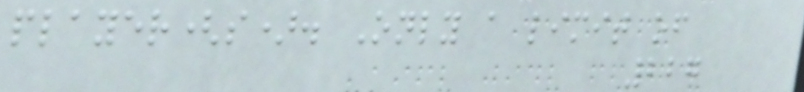player(s). Only a limit of
227
